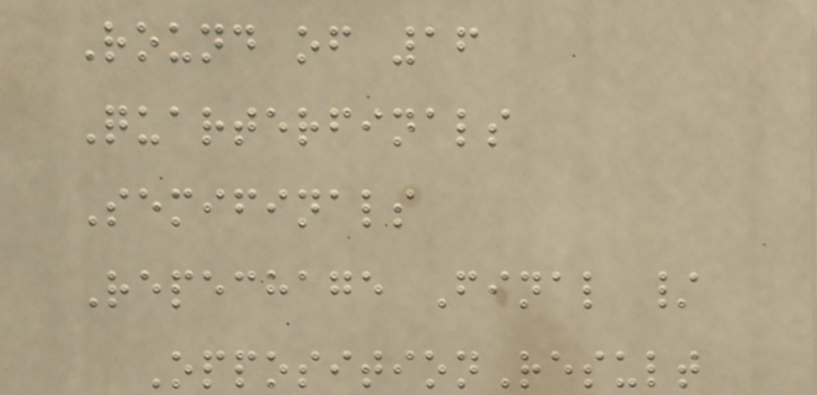Round of 16
Quarterfinals
Semifinals
Repechage Final /
OppositionResult
